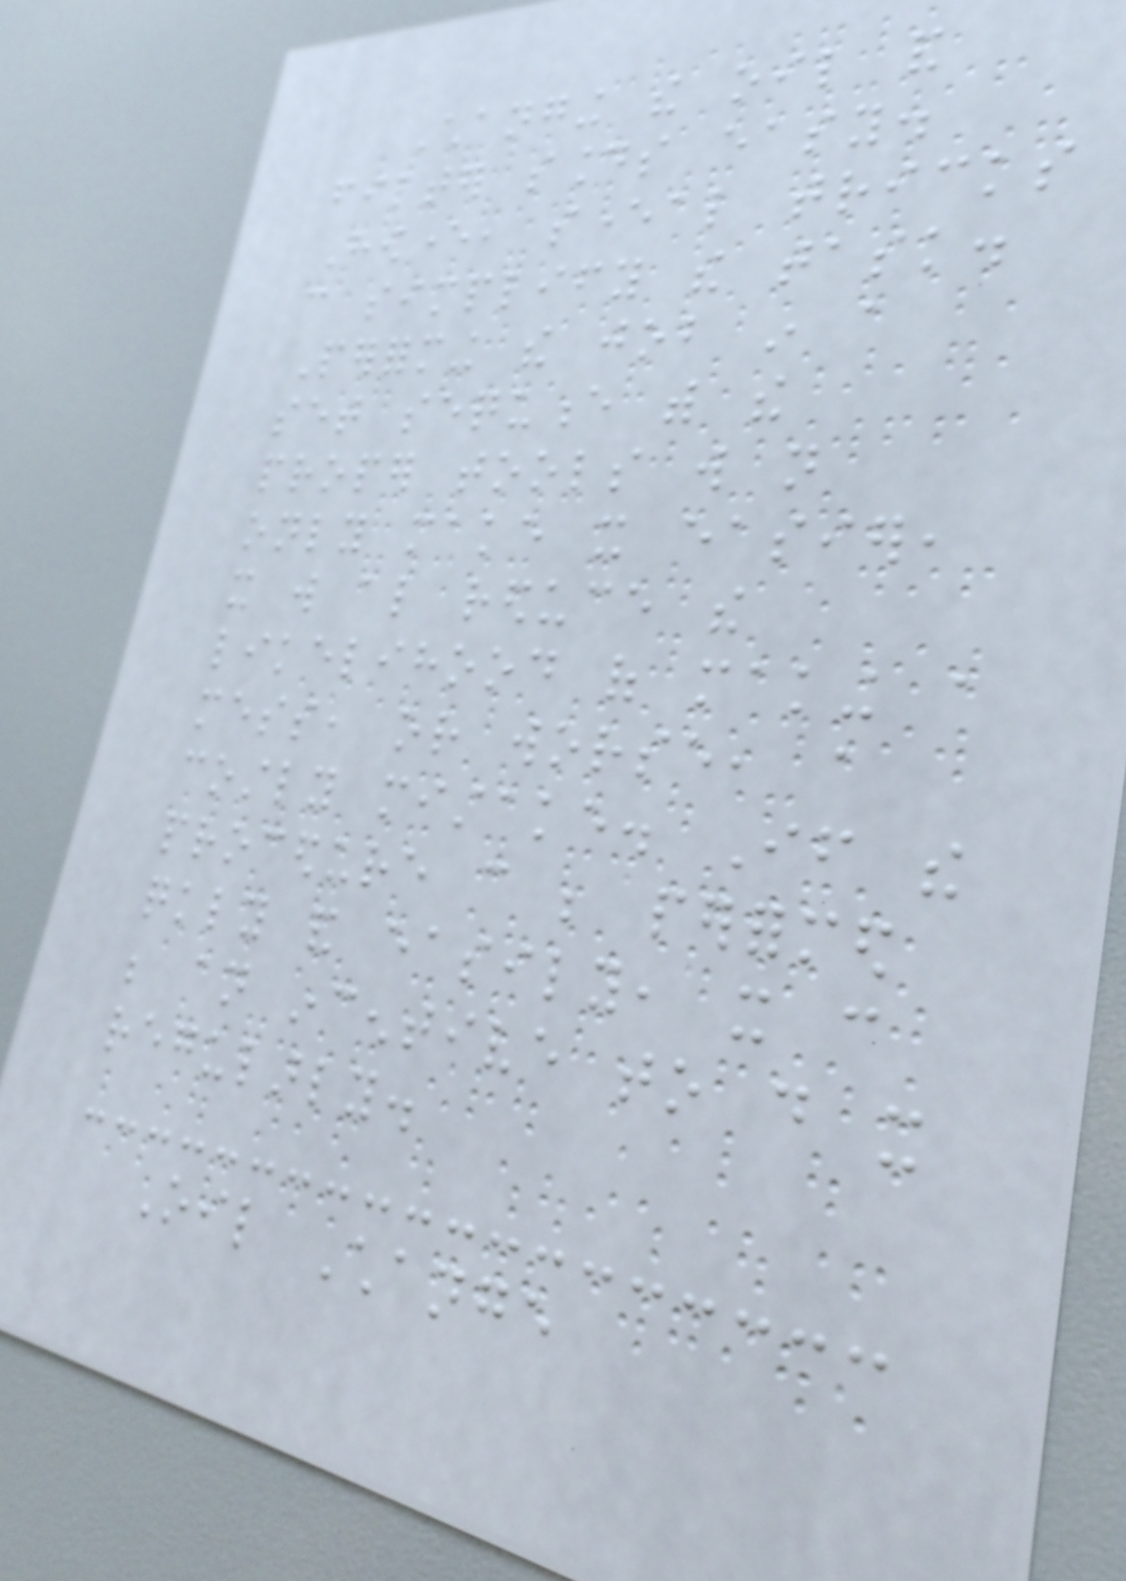Changing the oil and
filter sounds easy.
However, several tricks
can simplify the task.
Performing the job in a
set sequence with the
proper tools will not
only make it easier,
it will also reduce the
likelihood of making a
mess, or worse, a
costly mistake. If the
procedure can be performed
quickly and easily, it can
be an incentive to do it
regularly.
Oil Change
